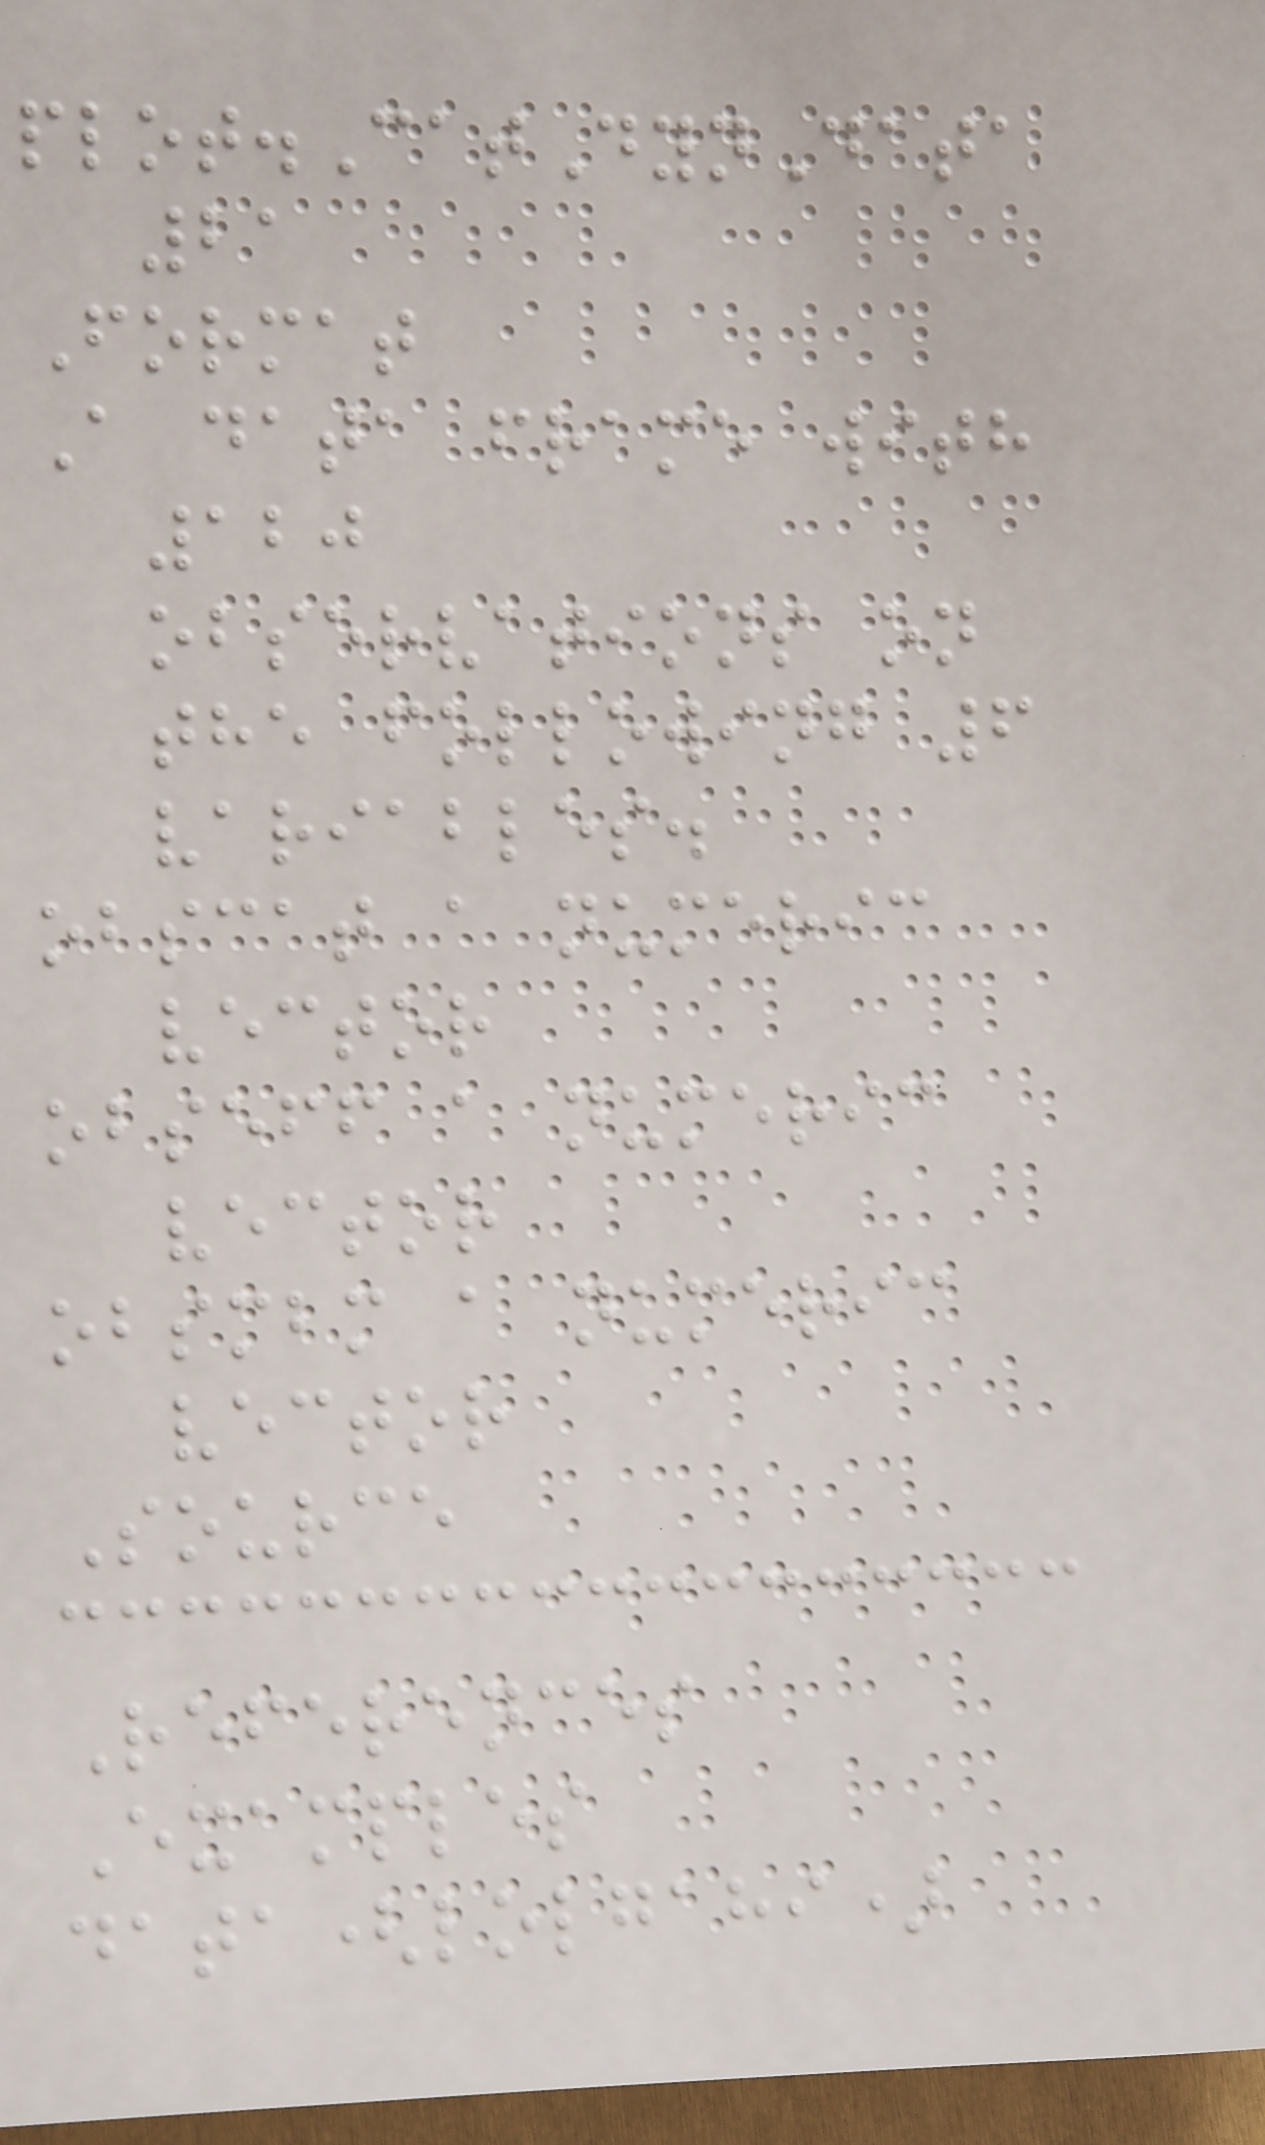plot.CatDynData
21
Format
A data frame with
120
observations on
the following 6
variables.
obscat a numeric
vector
obseff a numeric
vector
obsmbm a numeric
vector
Source
References
Examples
data(lolgahi)
